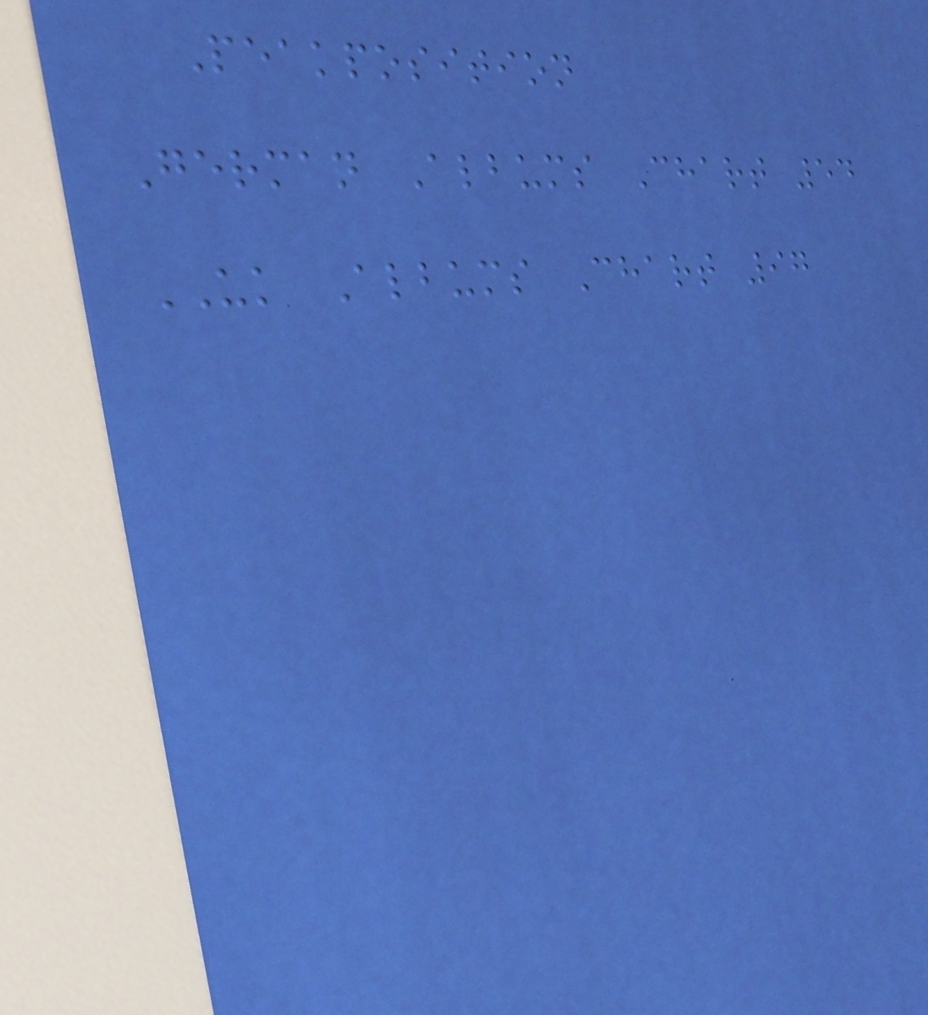Peakposition
German Albums Chart 54
UK Albums Chart 97
